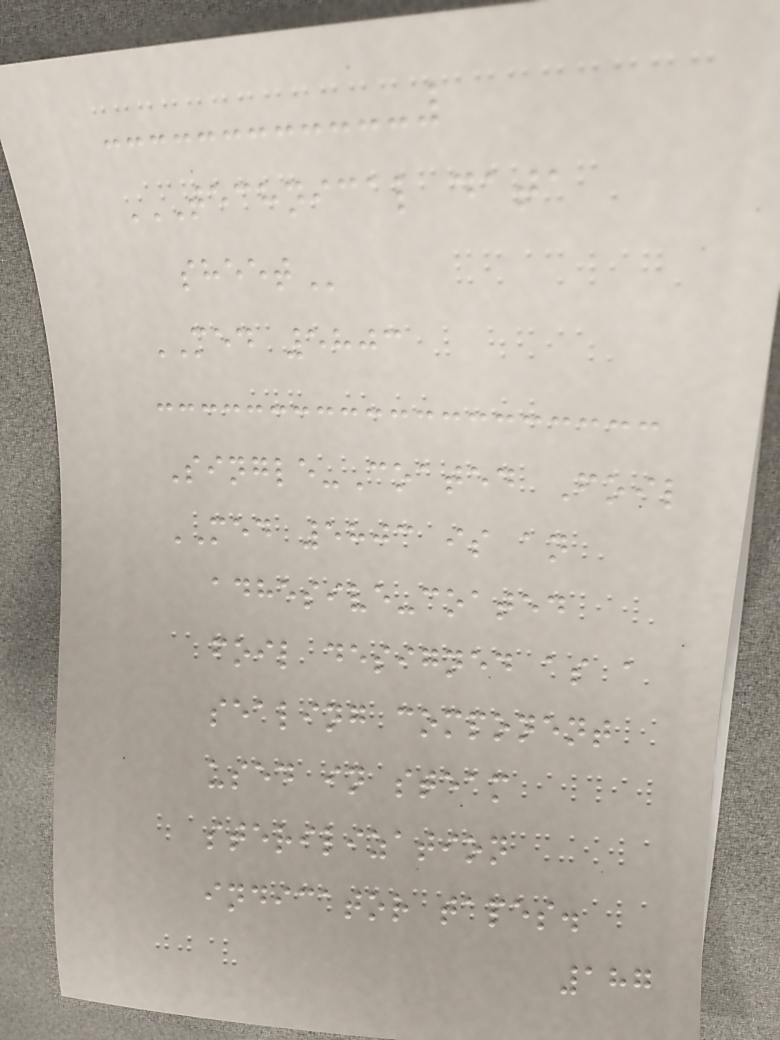TECHNICAL DATA
SHEET
MED 5803
Single-Coated Foil
MED 5803 is an
adhesive-coated
foil designed as a
sealing component
used in steam
sterilization
indicator tapes.
187
